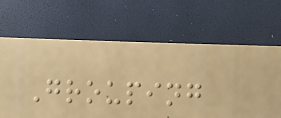Grouping
